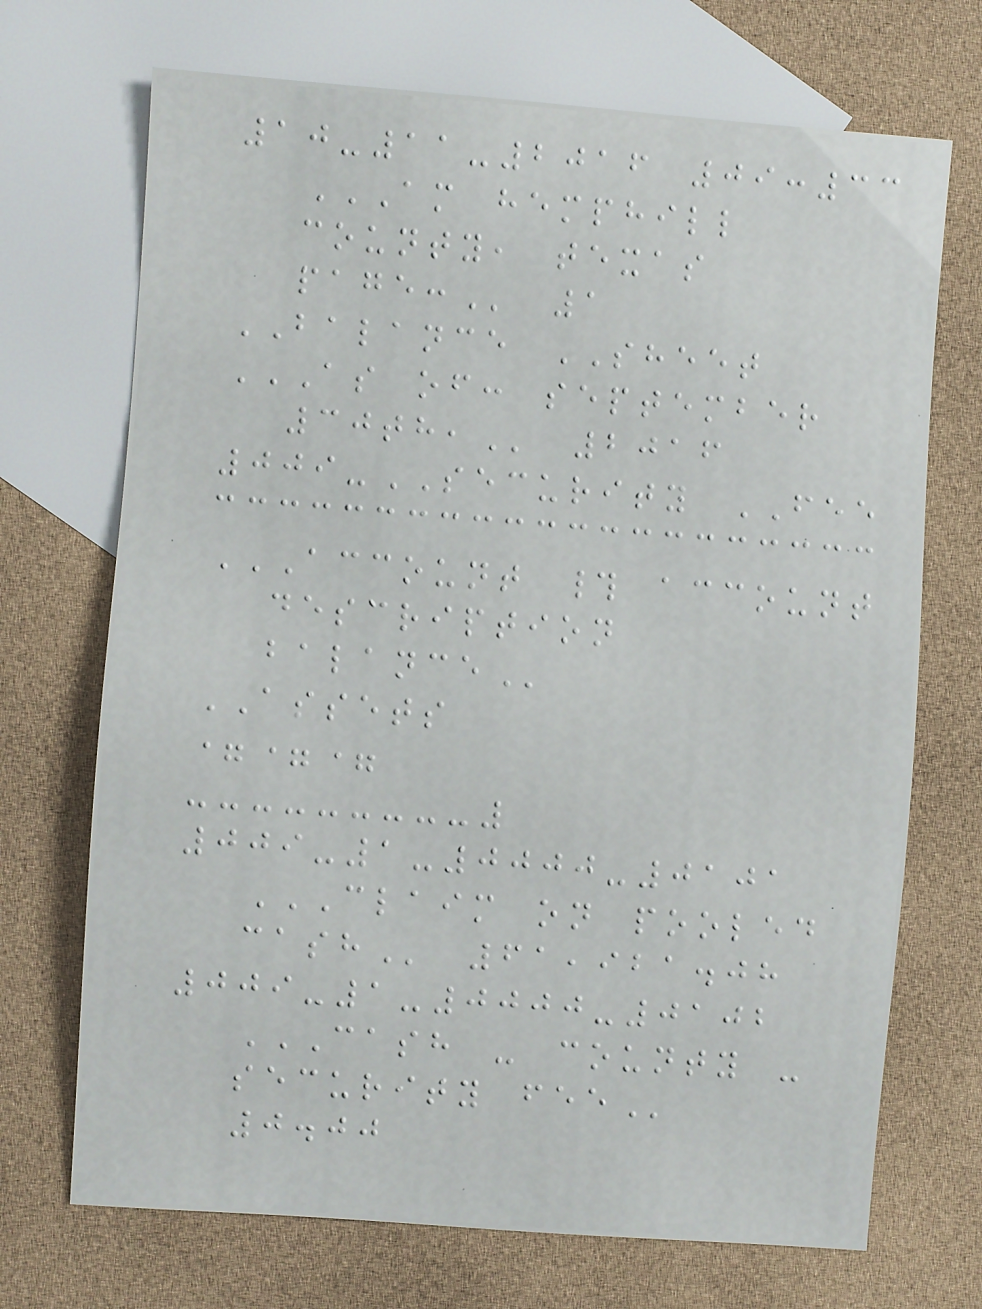10-11-2016 09:33
AM HEMPHILL
COUNTY, TEXAS
PAGE: 1
BALANCE SHEET
AS OF: SEPTEMBER
30TH, 2016
009-SECURITY FEE
ACCOUNT # ACCOUNT
DESCRIPTION
BALANCE
ASSETS
===
009-1-0000-0101
CLAIM ON POOLED
CASH 61,921.08
009-1-0000-0102
CASH - COUNTY -
SECURITY FEE
0.00
